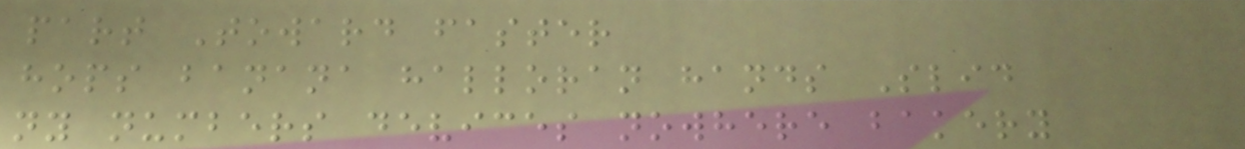part Toward faster
hops banana halloran hands Slid
ny numbers devices nowhere bakery
